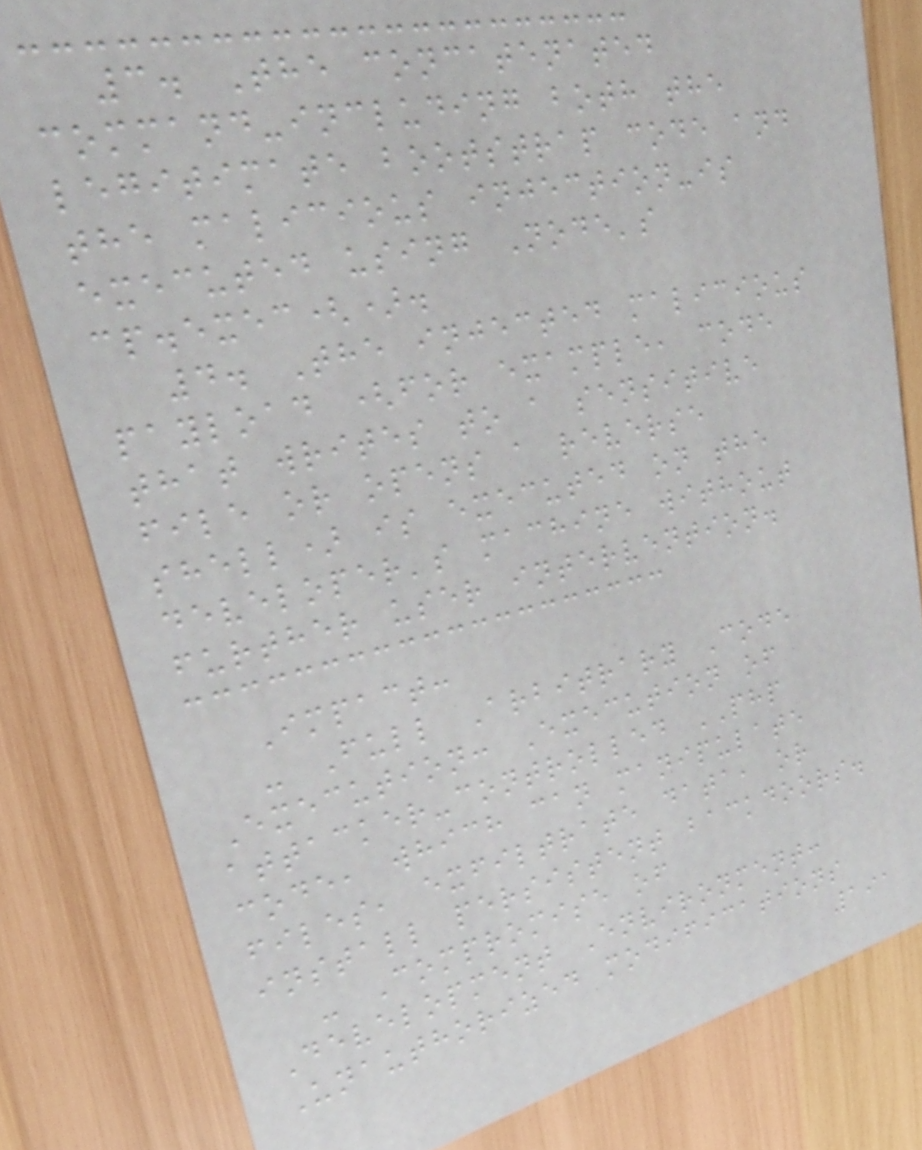3. The concatenated
command-including both the
legitimate bootstrap code and
the malicious injection-is
executed using Node's
cp.exec().
4. The injected malicious
payload (for example, code
that writes to a sensitive
file or opens a reverse
shell) is executed on the
developer's machine without
further user intervention.
Impact:
- Full Arbitrary Code
Execution: Execution of
attacker-controlled PHP
code, which can manipulate
files, exfiltrate data, or
install persistent backdoors.
- Compromise of
Development Environment:
Unauthorized modifications
191
